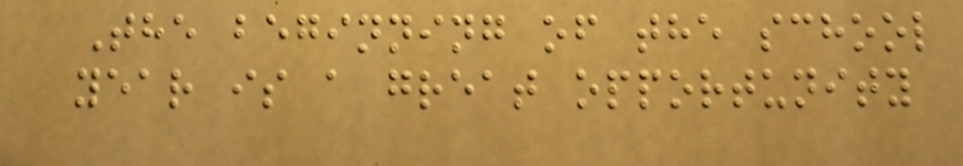The beginning of the school
year is a great opportunity
